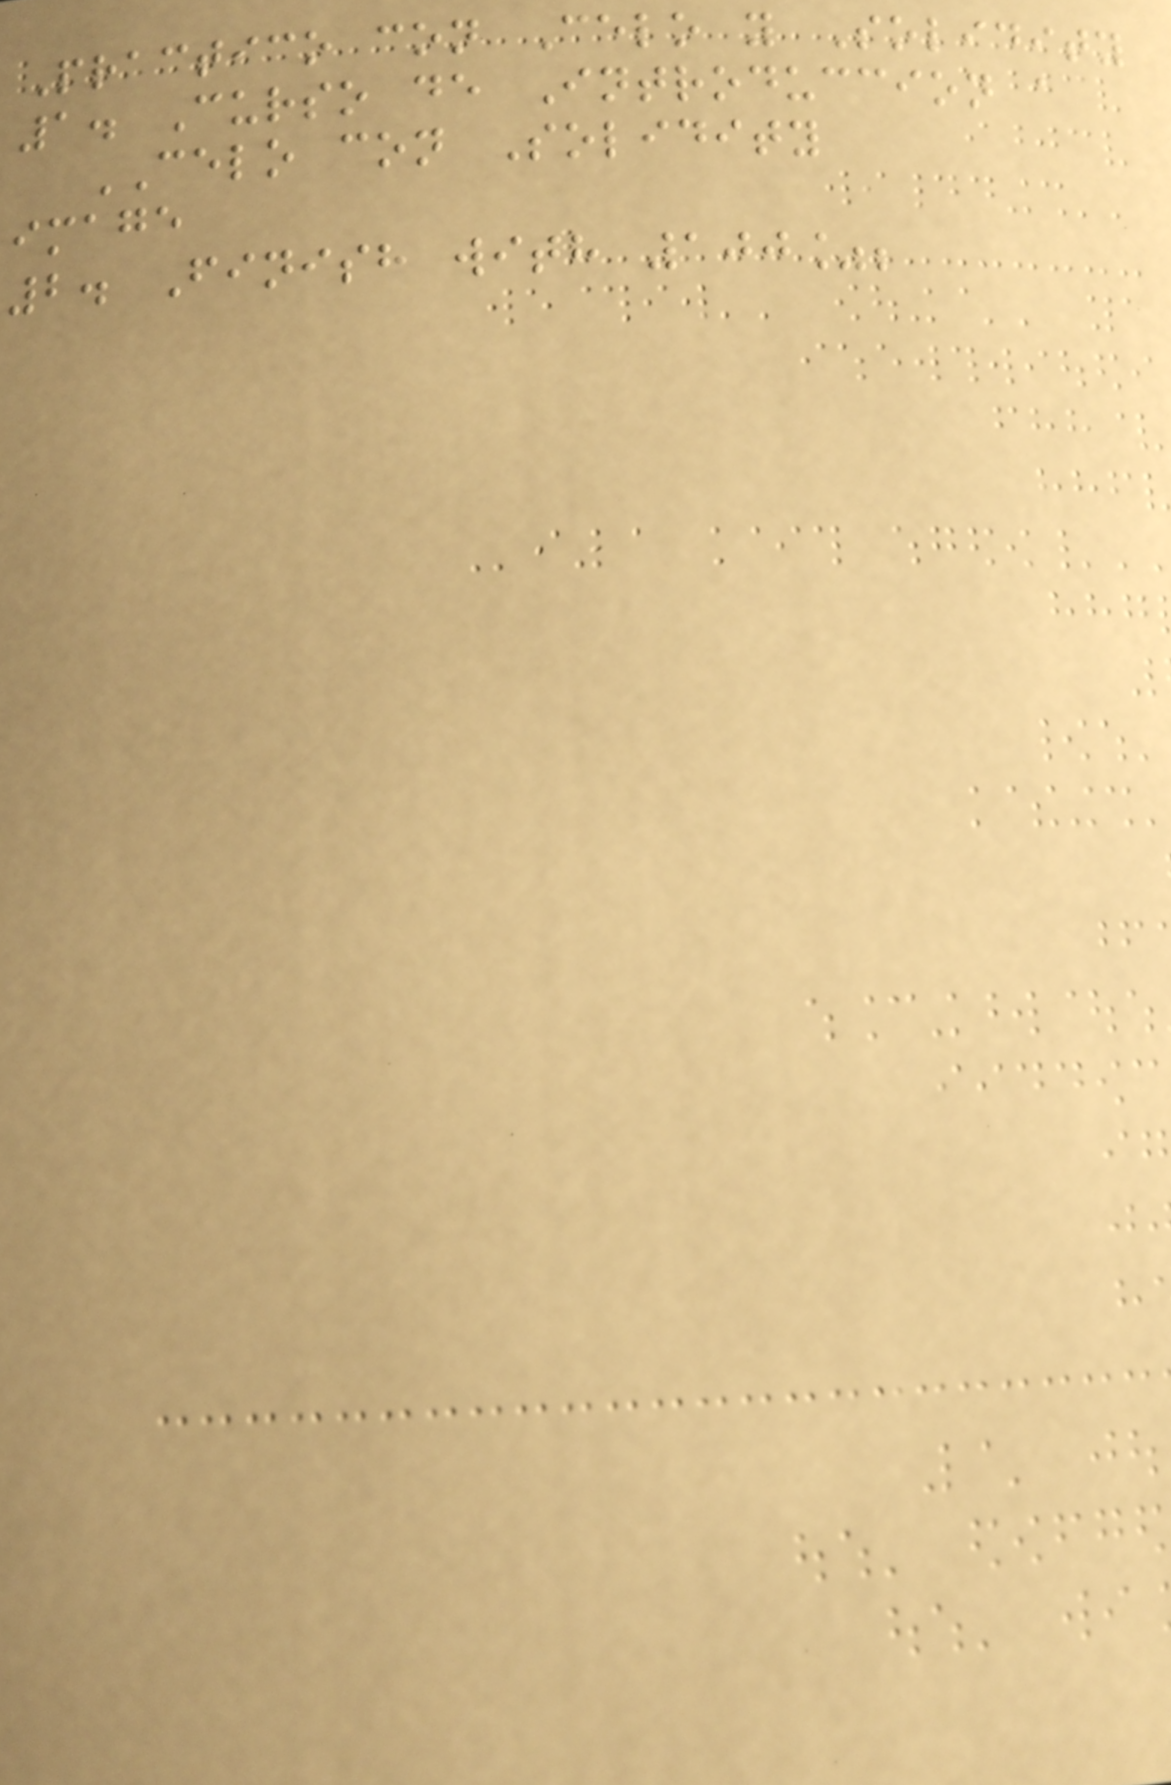Practico con Celo y Solidity
1. Curso de Introduccion a
CELO con Solidity
image
2. Finish with 100%;
